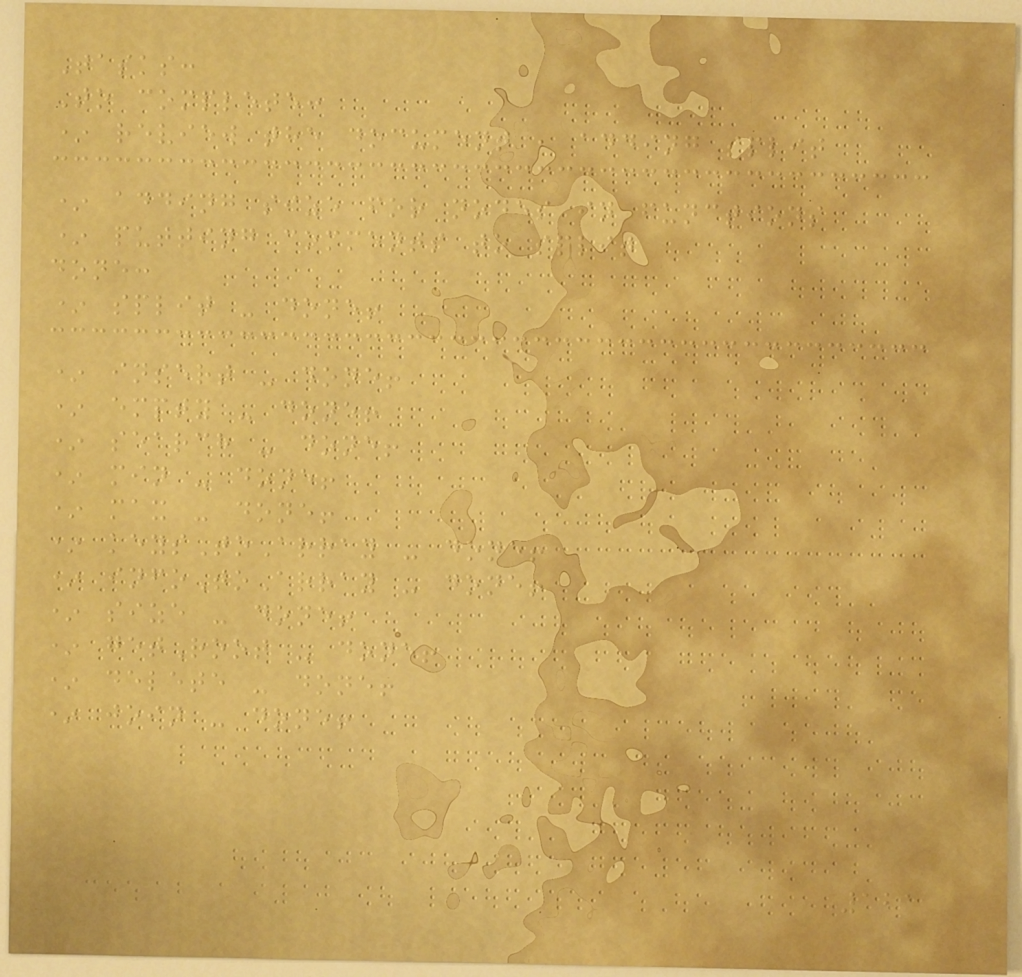Tasks:
To complete:
* review the document , adding split
* adding size for nodes in functions
* putting comments to split
done:
* split - done!
* insert - done!
* empty - done!
* search - done!
* min - done!
* max - done!
* keysToArray - done!
* infoToArray - done!
* size - done!
* getRoot - done!
* delete - done!
* join - done!
121
